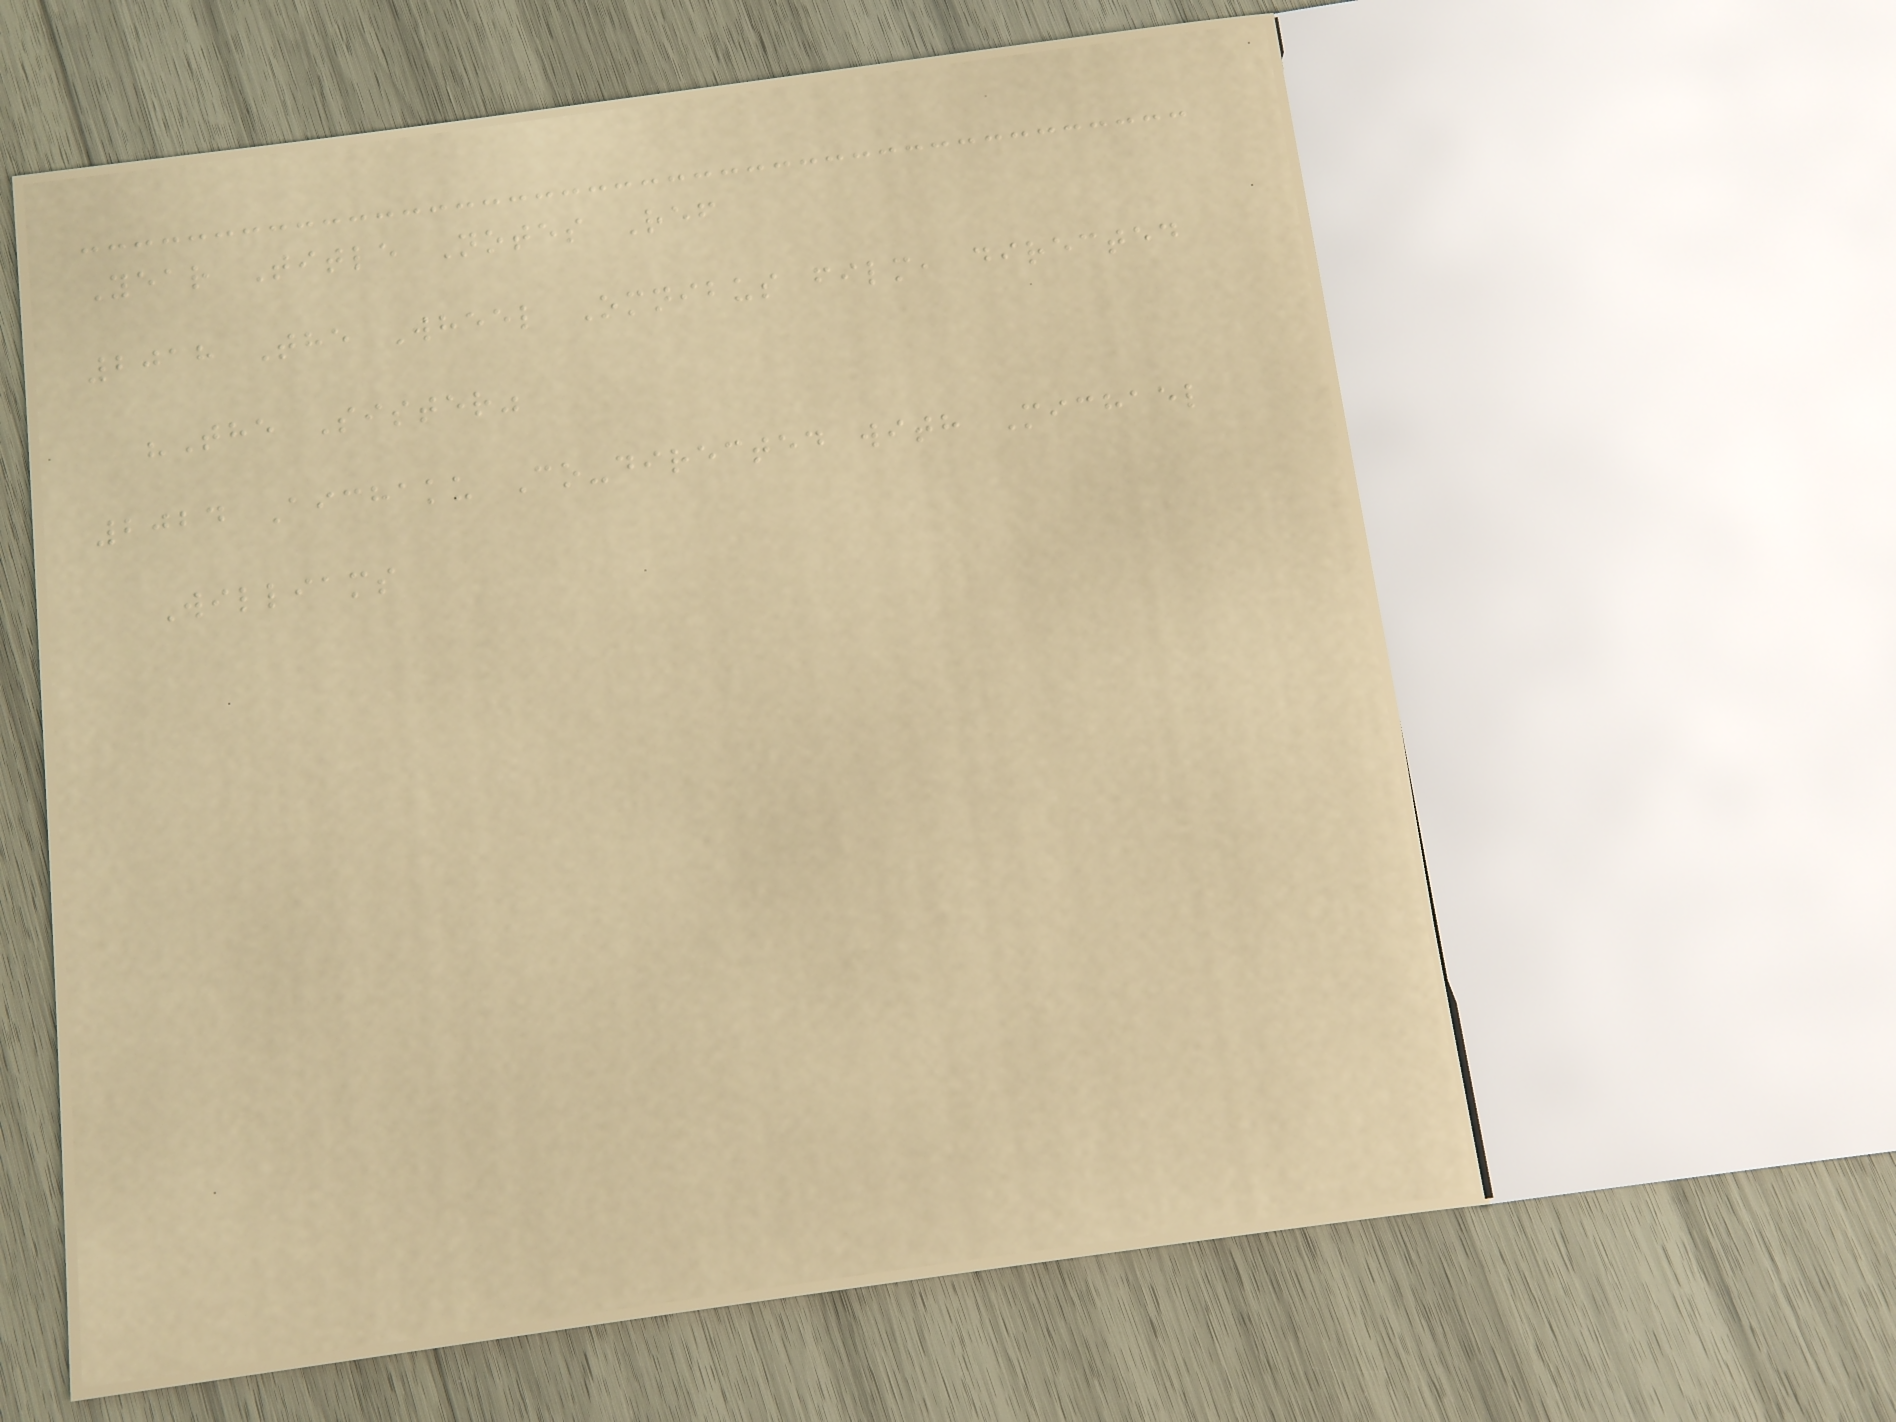Year Title Notes Ref
2018 The Wheel Omnibus film, directed
"The Sister"
2024 Aichaku Co-directed with Michael
Williams
